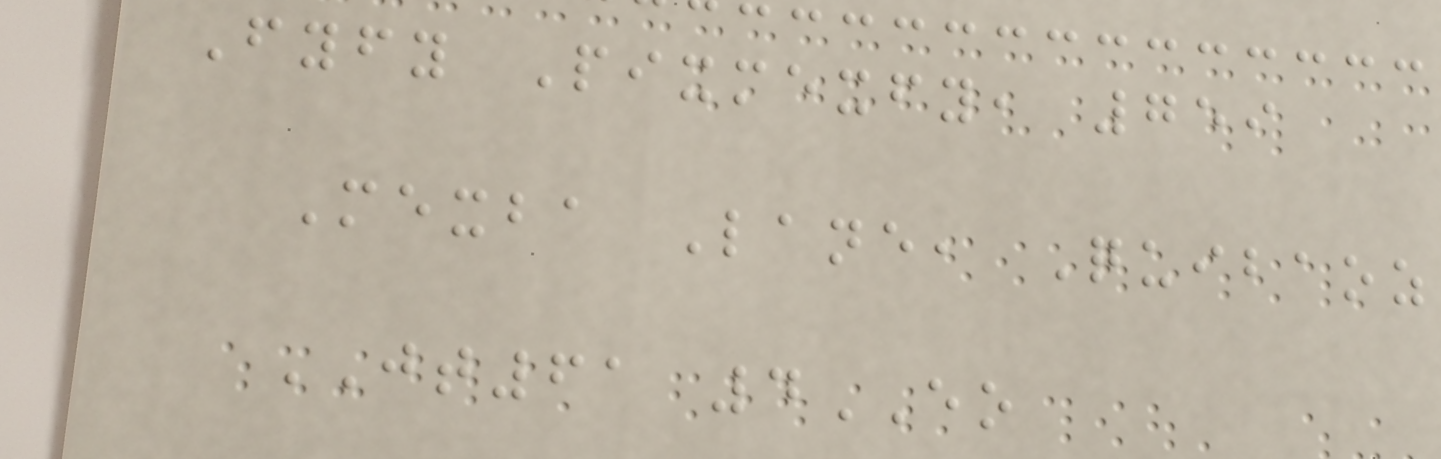Fyfy Pixmexfy, 759
Mexba Lane, Quibaoz
JT61 4EO
